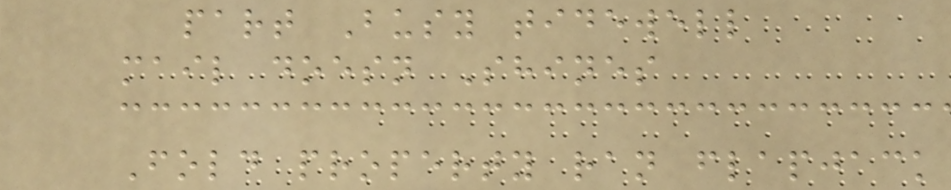part Busy tidewell
mail doesn Shines
Fold property ran flapjack
